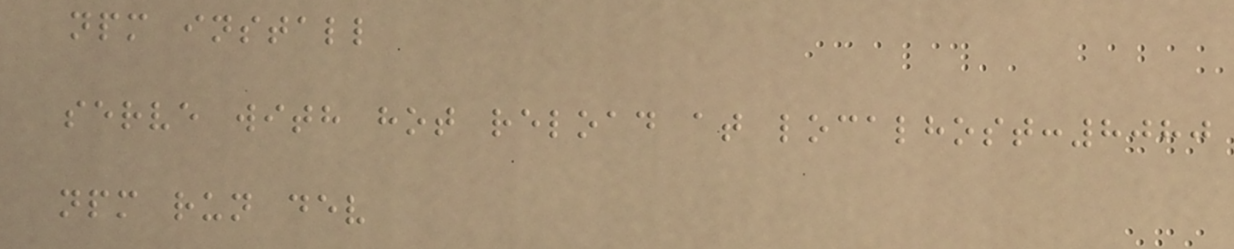npm install
serve with hot reload at localhost:8080
npm run dev
